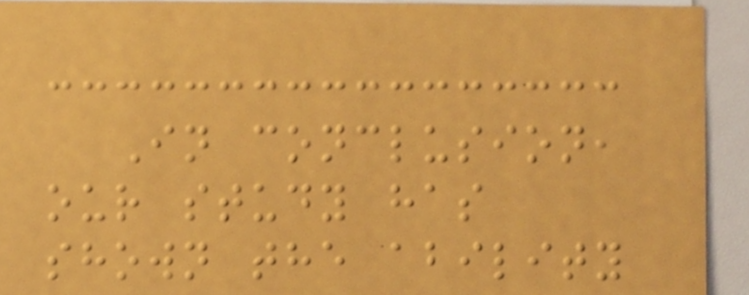In conclusion,
our study has
shown the ability
